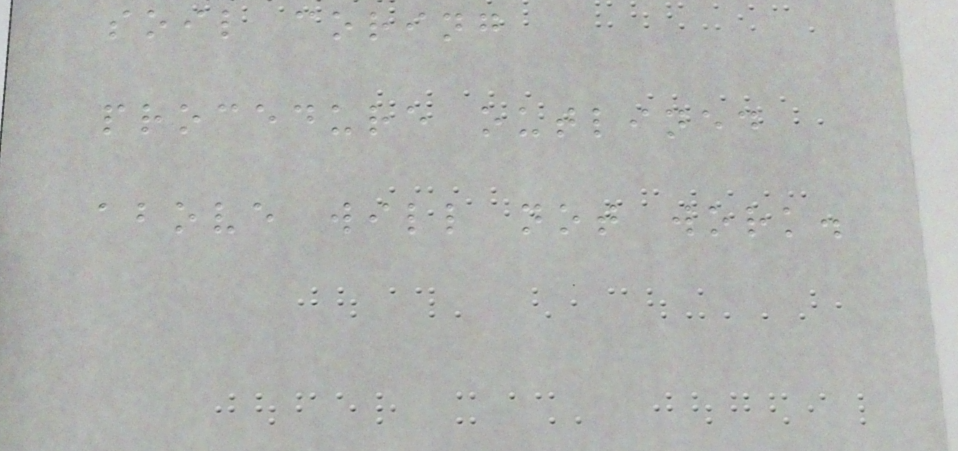soil coring
procedure outlined
above will not work.
